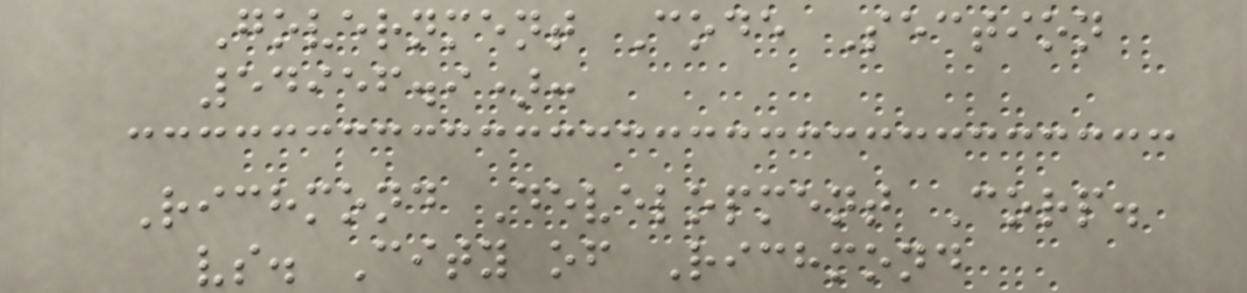Government Code Section
54956.9):
Richmond Development Corp.
vs. City of Richmond
